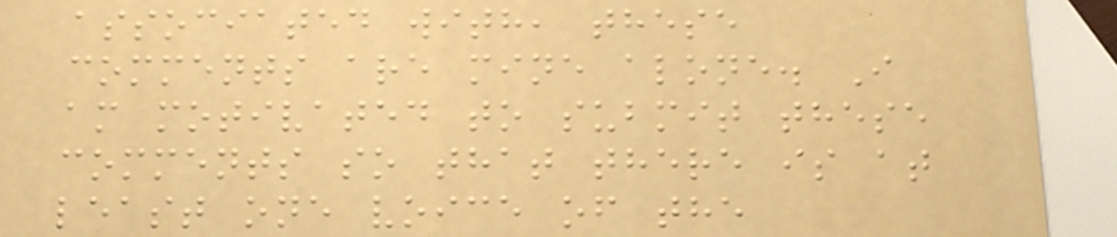associated with, these
comments are mine alone. I
am motivated to submit these
comments so that there is at
least one voice of the
